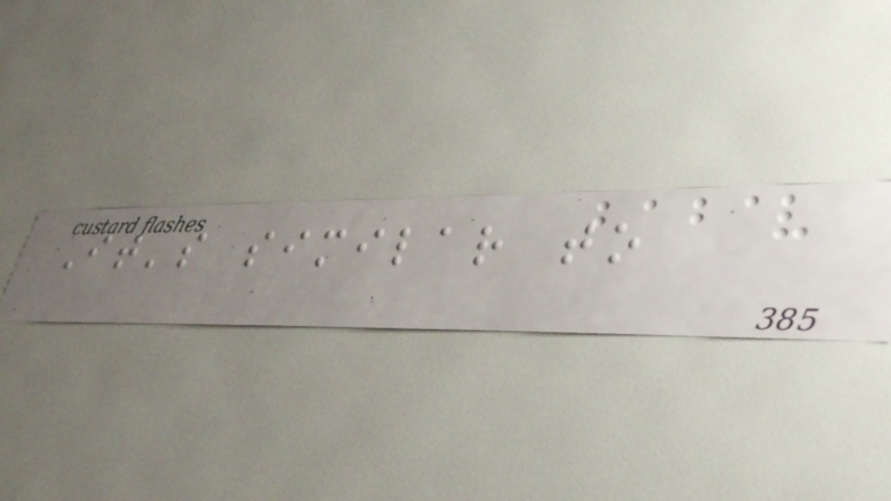It's similar to
